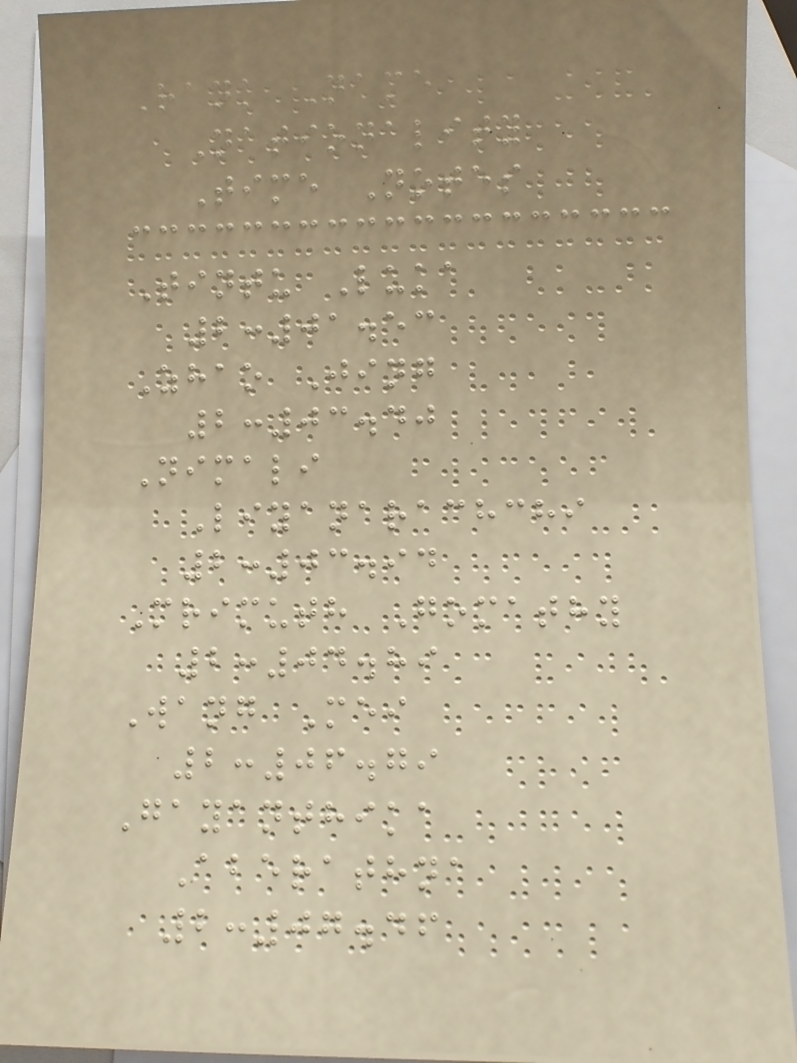Rank Name
Nationality
Time Notes
Tintu Luka
2:01.53
Zhao Jing
2:03.40
Nimali
Liyanarachchi
2:03.94
Mrimuth Gomathy
2:04.89
Wang Mei
2:06.79
Gayanthika
Aberathna
2:07.46
